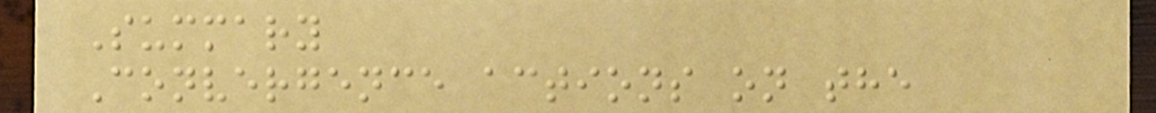Summary
Convergence actions on the
